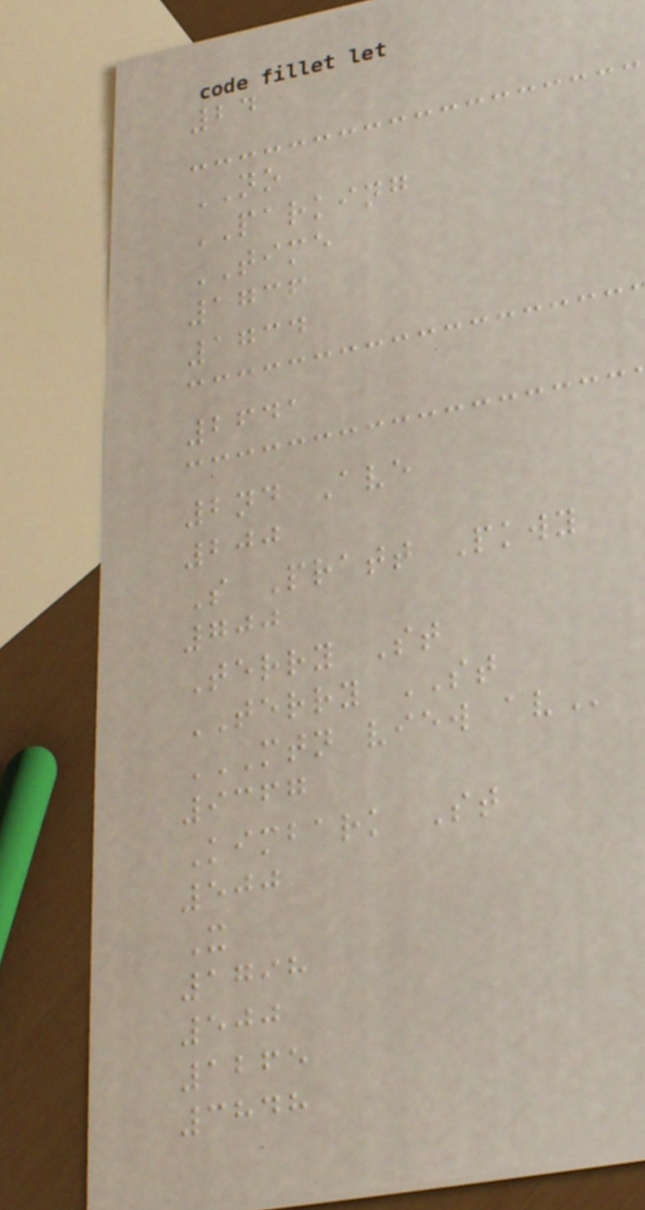24
NO
PARKING
TIME
1736
1734
2641
2nd Ave
200
S Pratt Pkwy
700
Terry St
TERRY ST
MTN VIEW AV
9367
Kimbark St
500
X
1798
500
1265
3848
